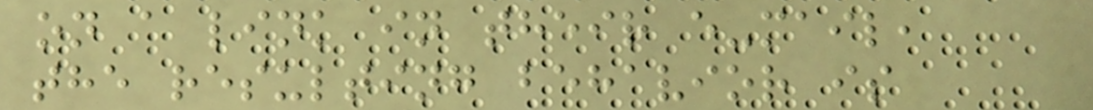on a link in their e-mail,
the resulting behavior is
